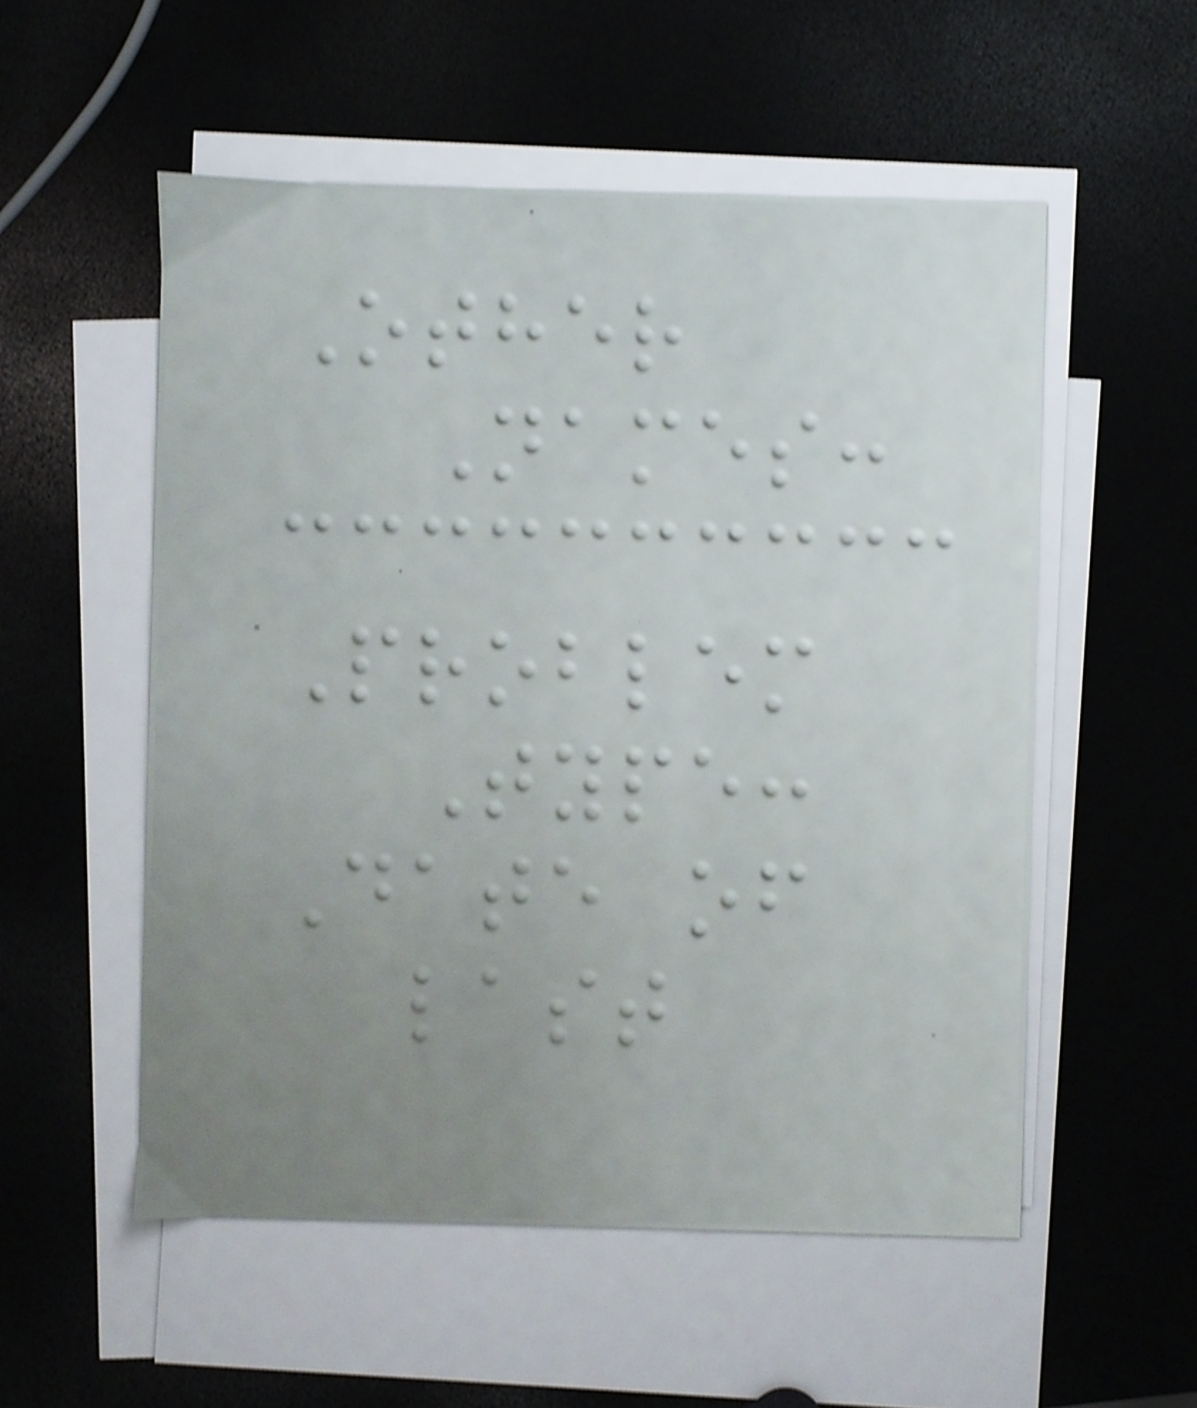Other
Names:
Problem
Type:
Date of
last
